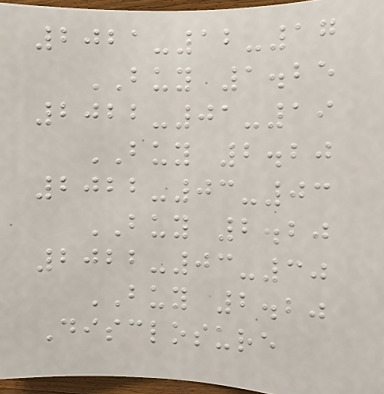2021-12-17
BUY 1.25
2022-01-19
BUY 2.20
2022-03-03
BUY 2.20
2022-03-30
BUY 2.20
Disclosure
